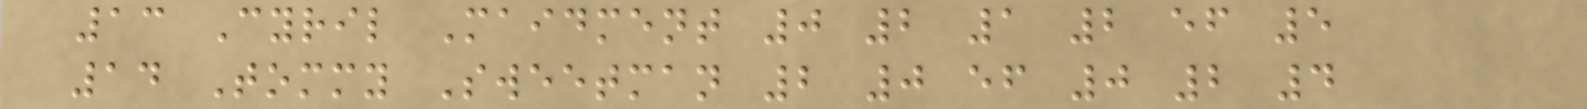13 Cyril Maidment 0 2 1 2 ef 5
14 Tommy Sweetman 2 0 ef 0 2 4
